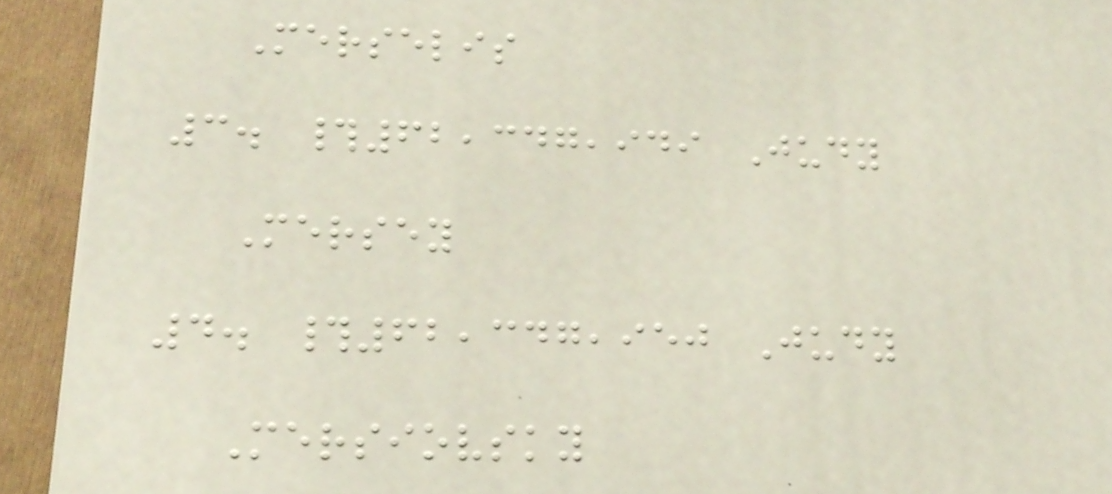Merselis
3. #62,347,949 Judy
Mersey
4. #62,347,950 Judy
Mersiovsky
